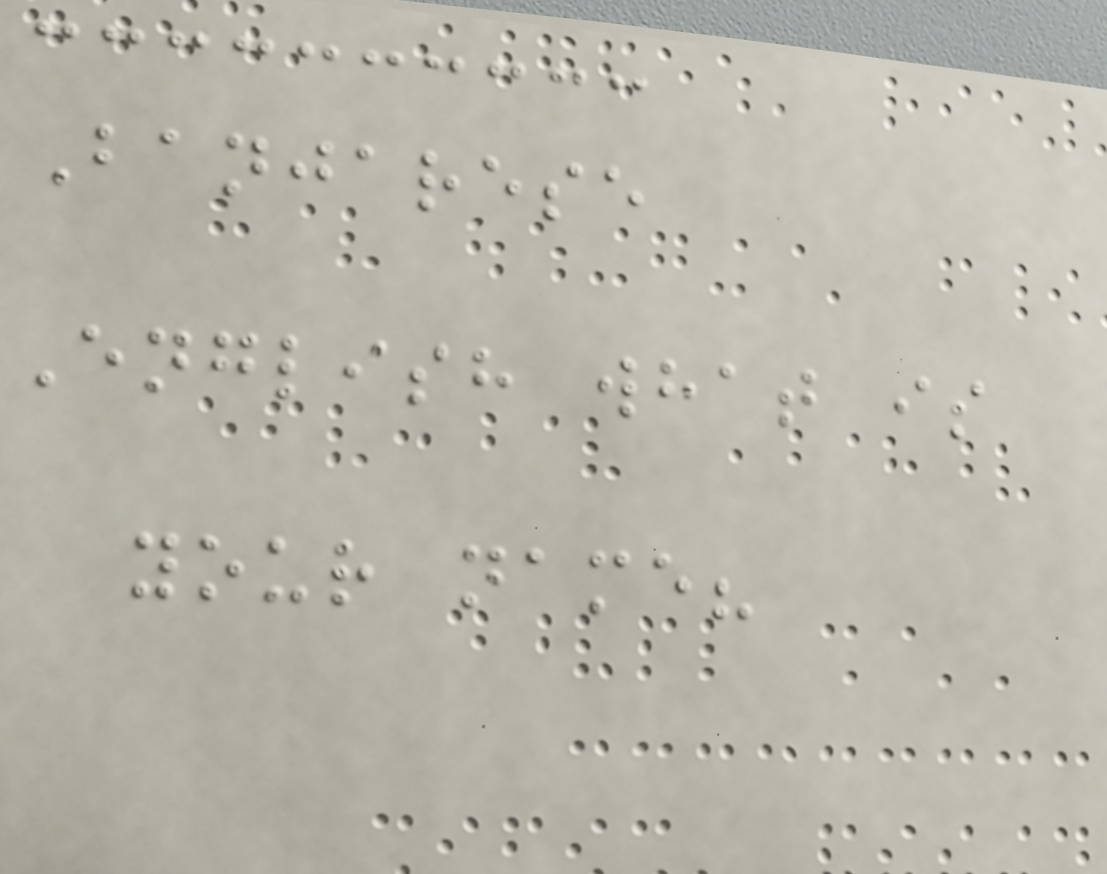Banjarese
English what is
your name?
